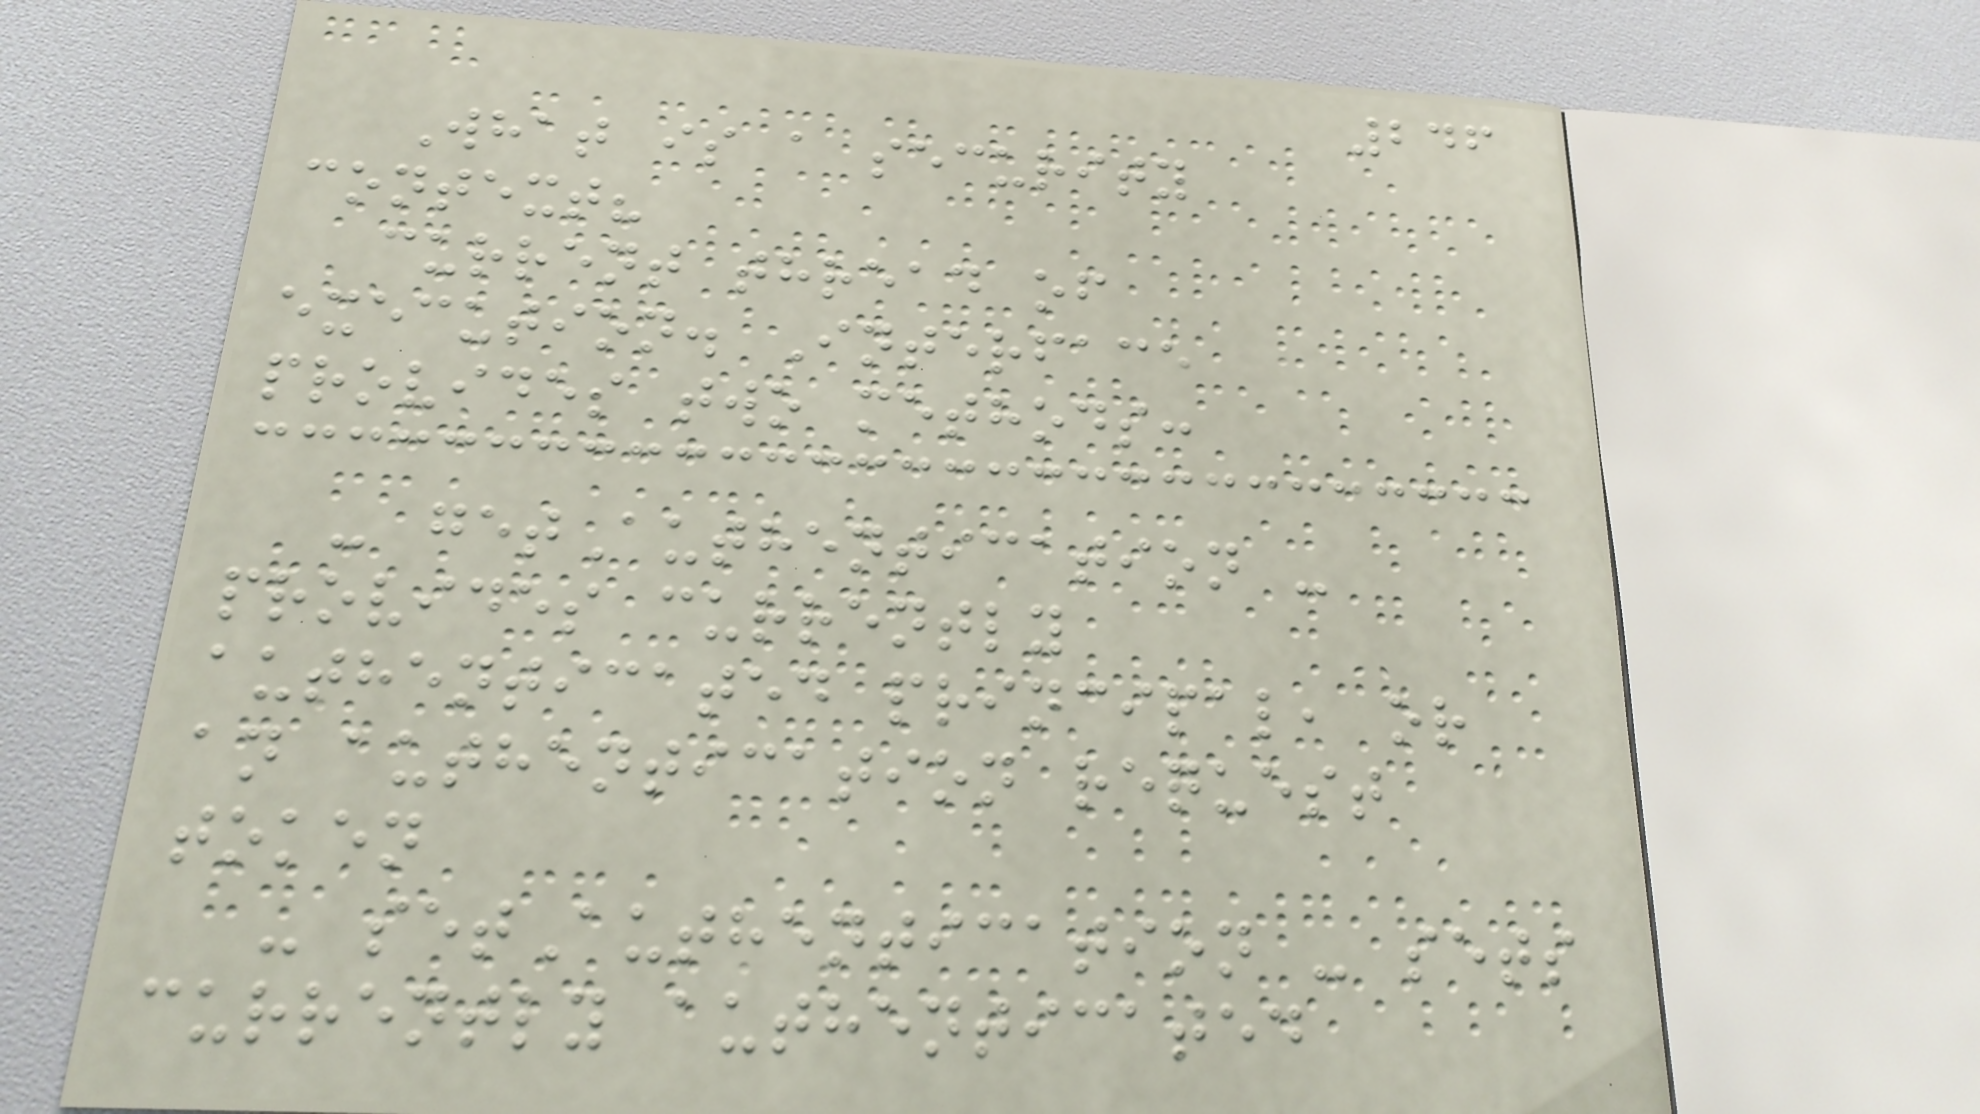246
What is a security
context?
current thread of
execution. Interface
provides two methods:
- getAuthentication -
provides currently
authenticated principal, or
an authentication request
token
- setAuthentication - sets
currently authenticated
